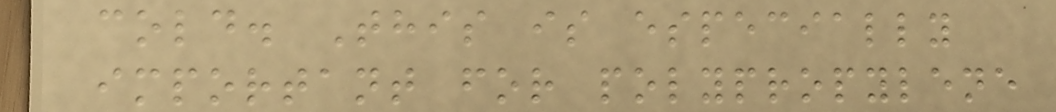cold. This is especially
important for polypropylene
